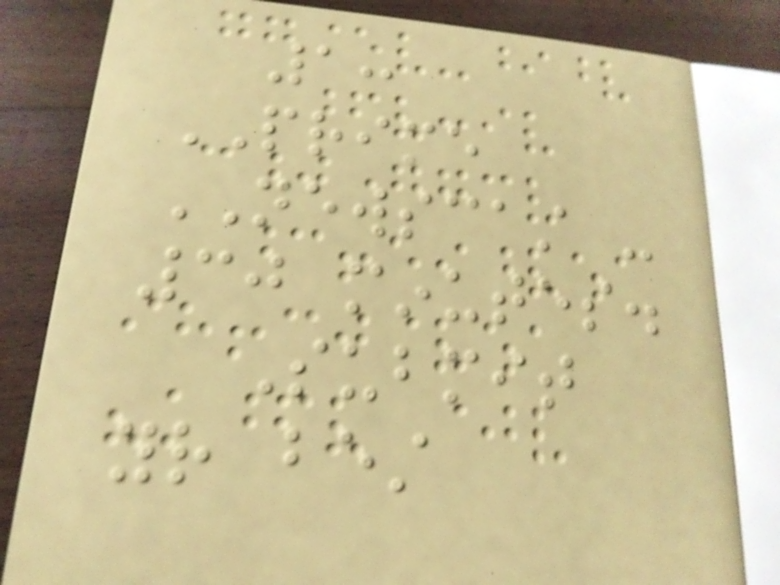1:
PRIME
NEWSCAST -
30 minutes.
Submit
your best
